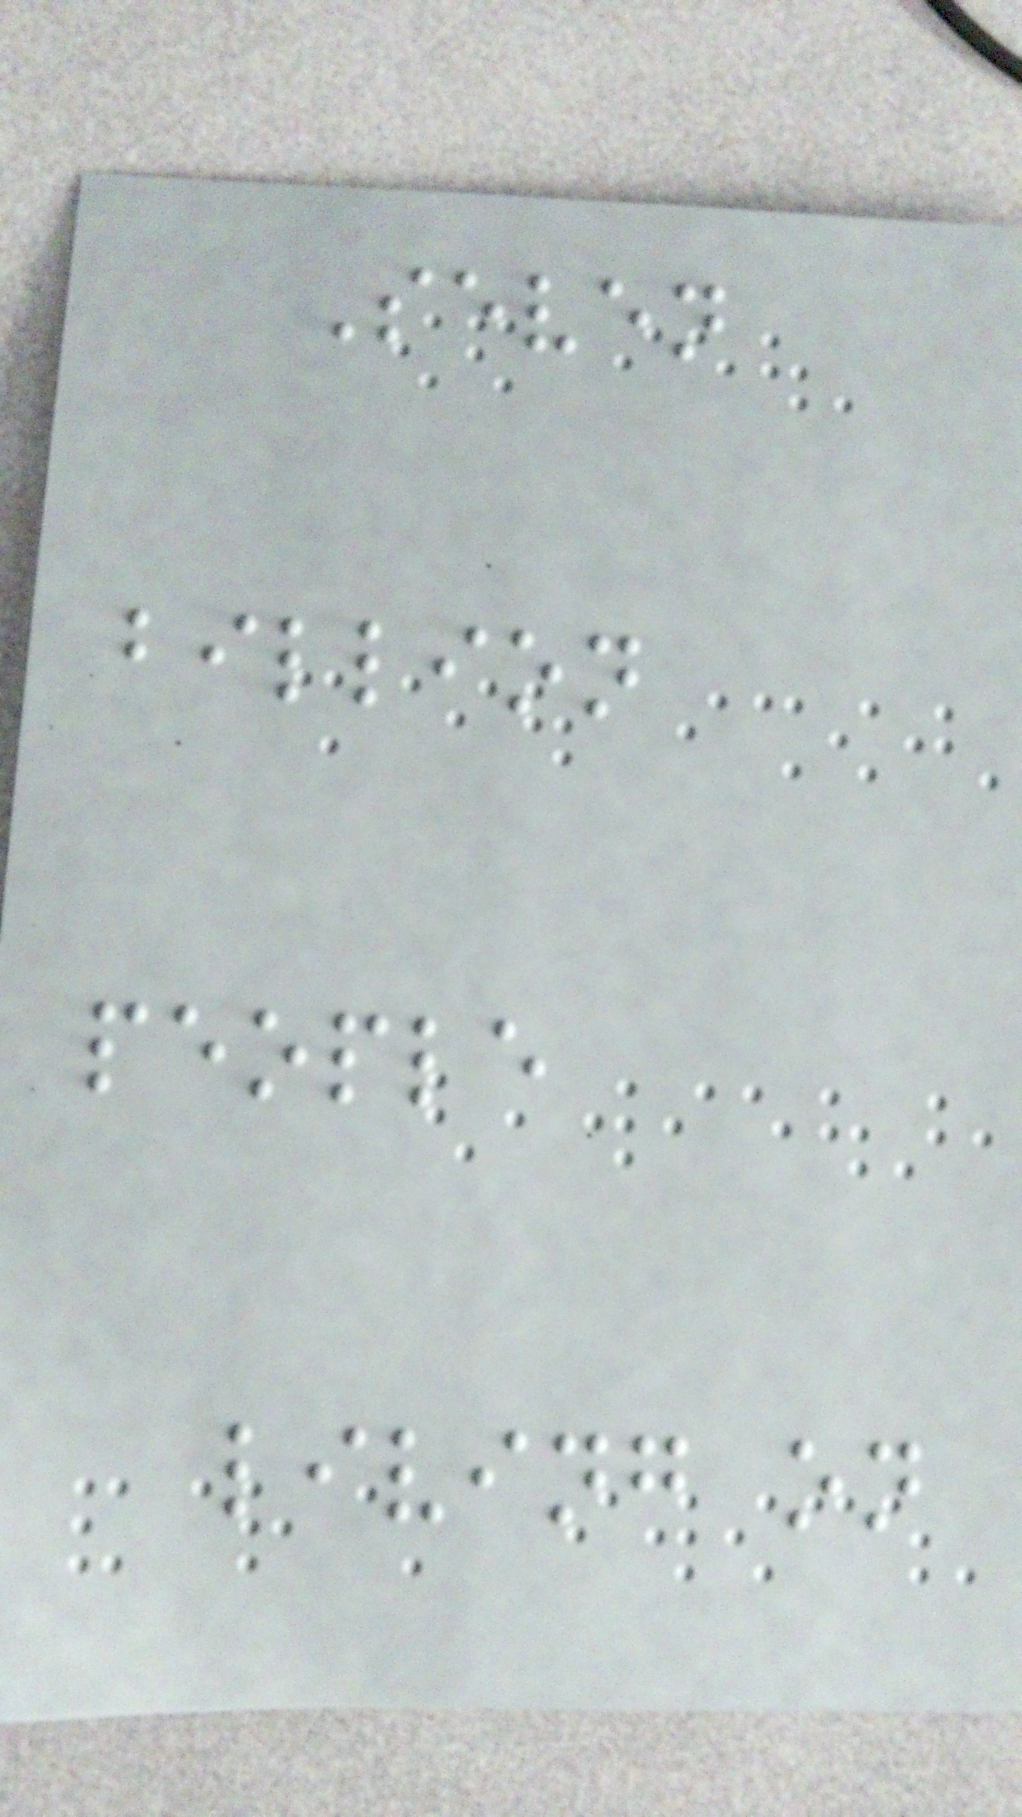Seven
billion
people
living on
